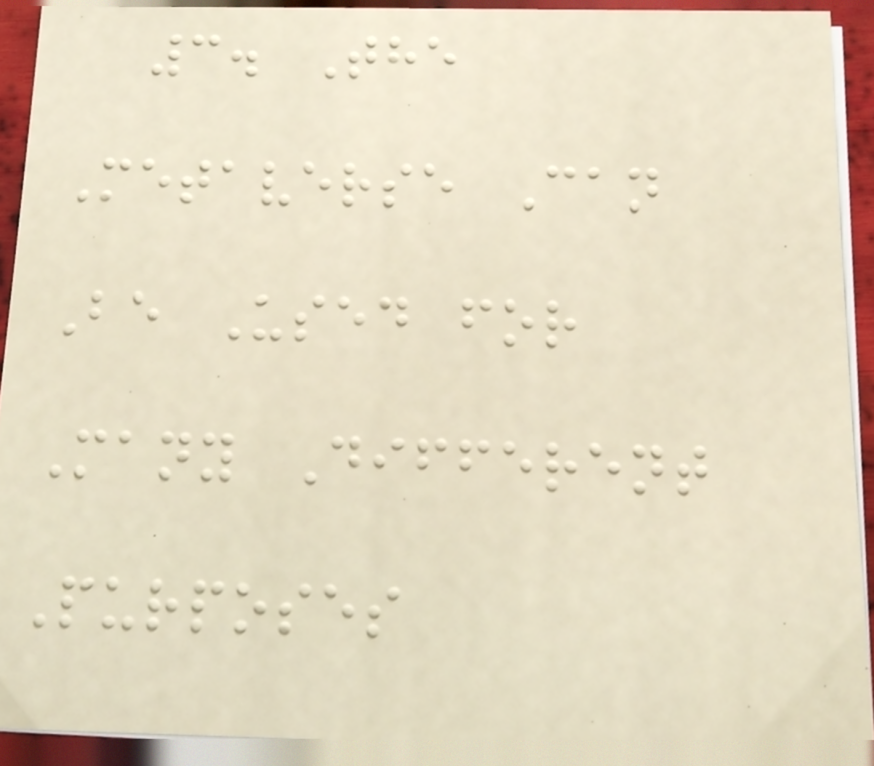3. The
Metaverse Can
Be Used for
Many Different
Purposes
